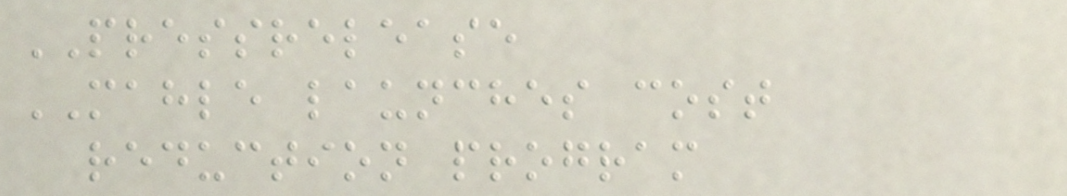PRESSRELEASE
MAHLE launches cost
reduction program
